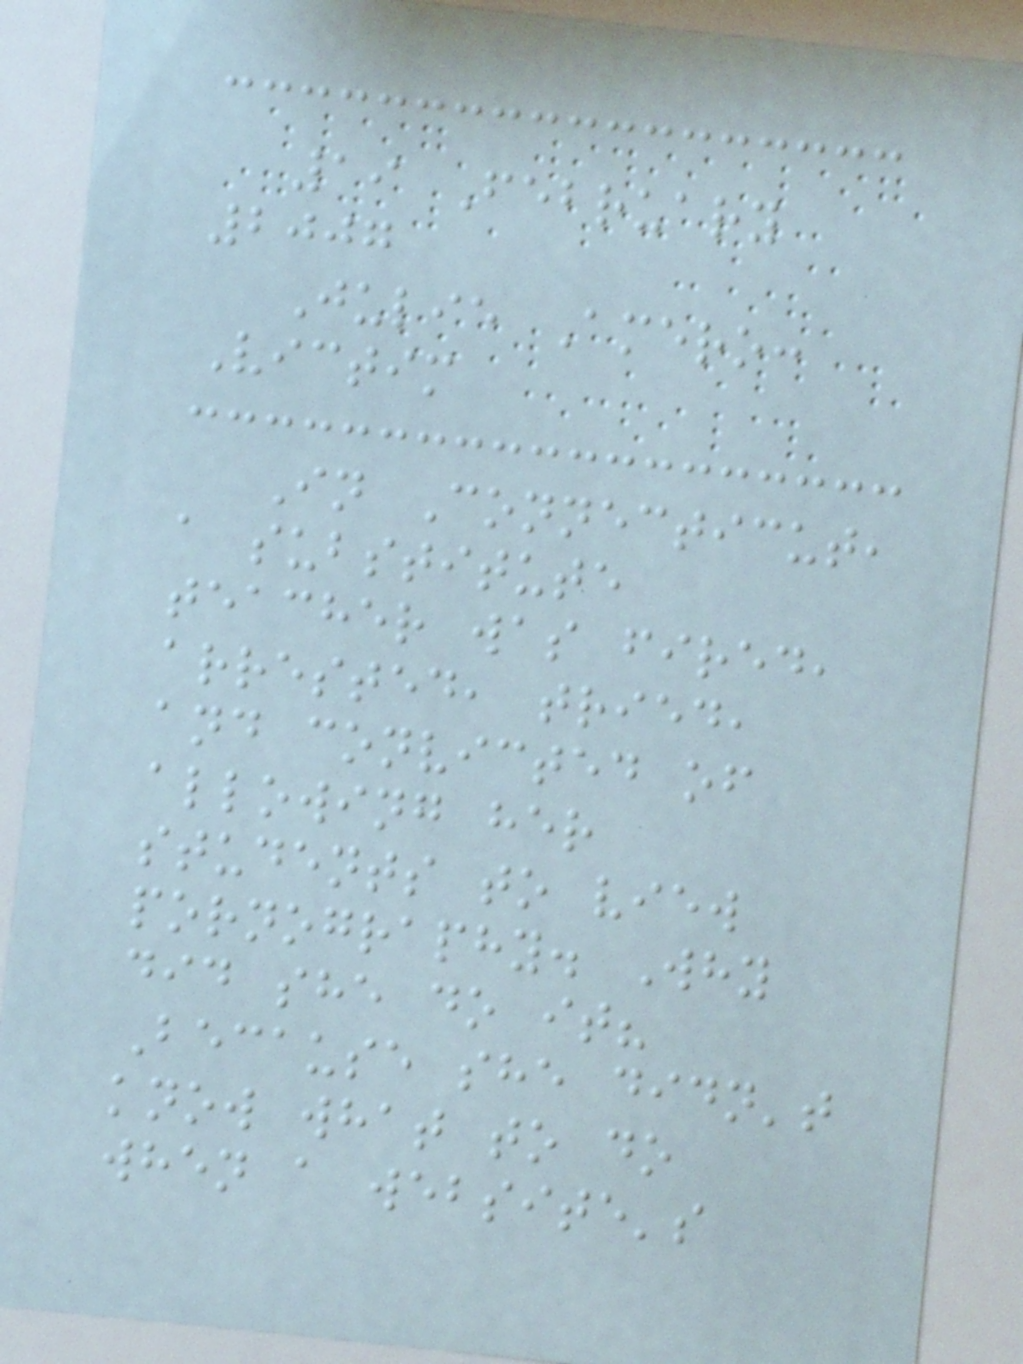19 February
2007
Julie Amero:
Victim
In Connecticut,
a substitute
teacher was fired,
arrested, tried,
and convicted of
allowing her
students to view
pornography. Why
did she do it?
Because she didn't
know what to do
when a website's
